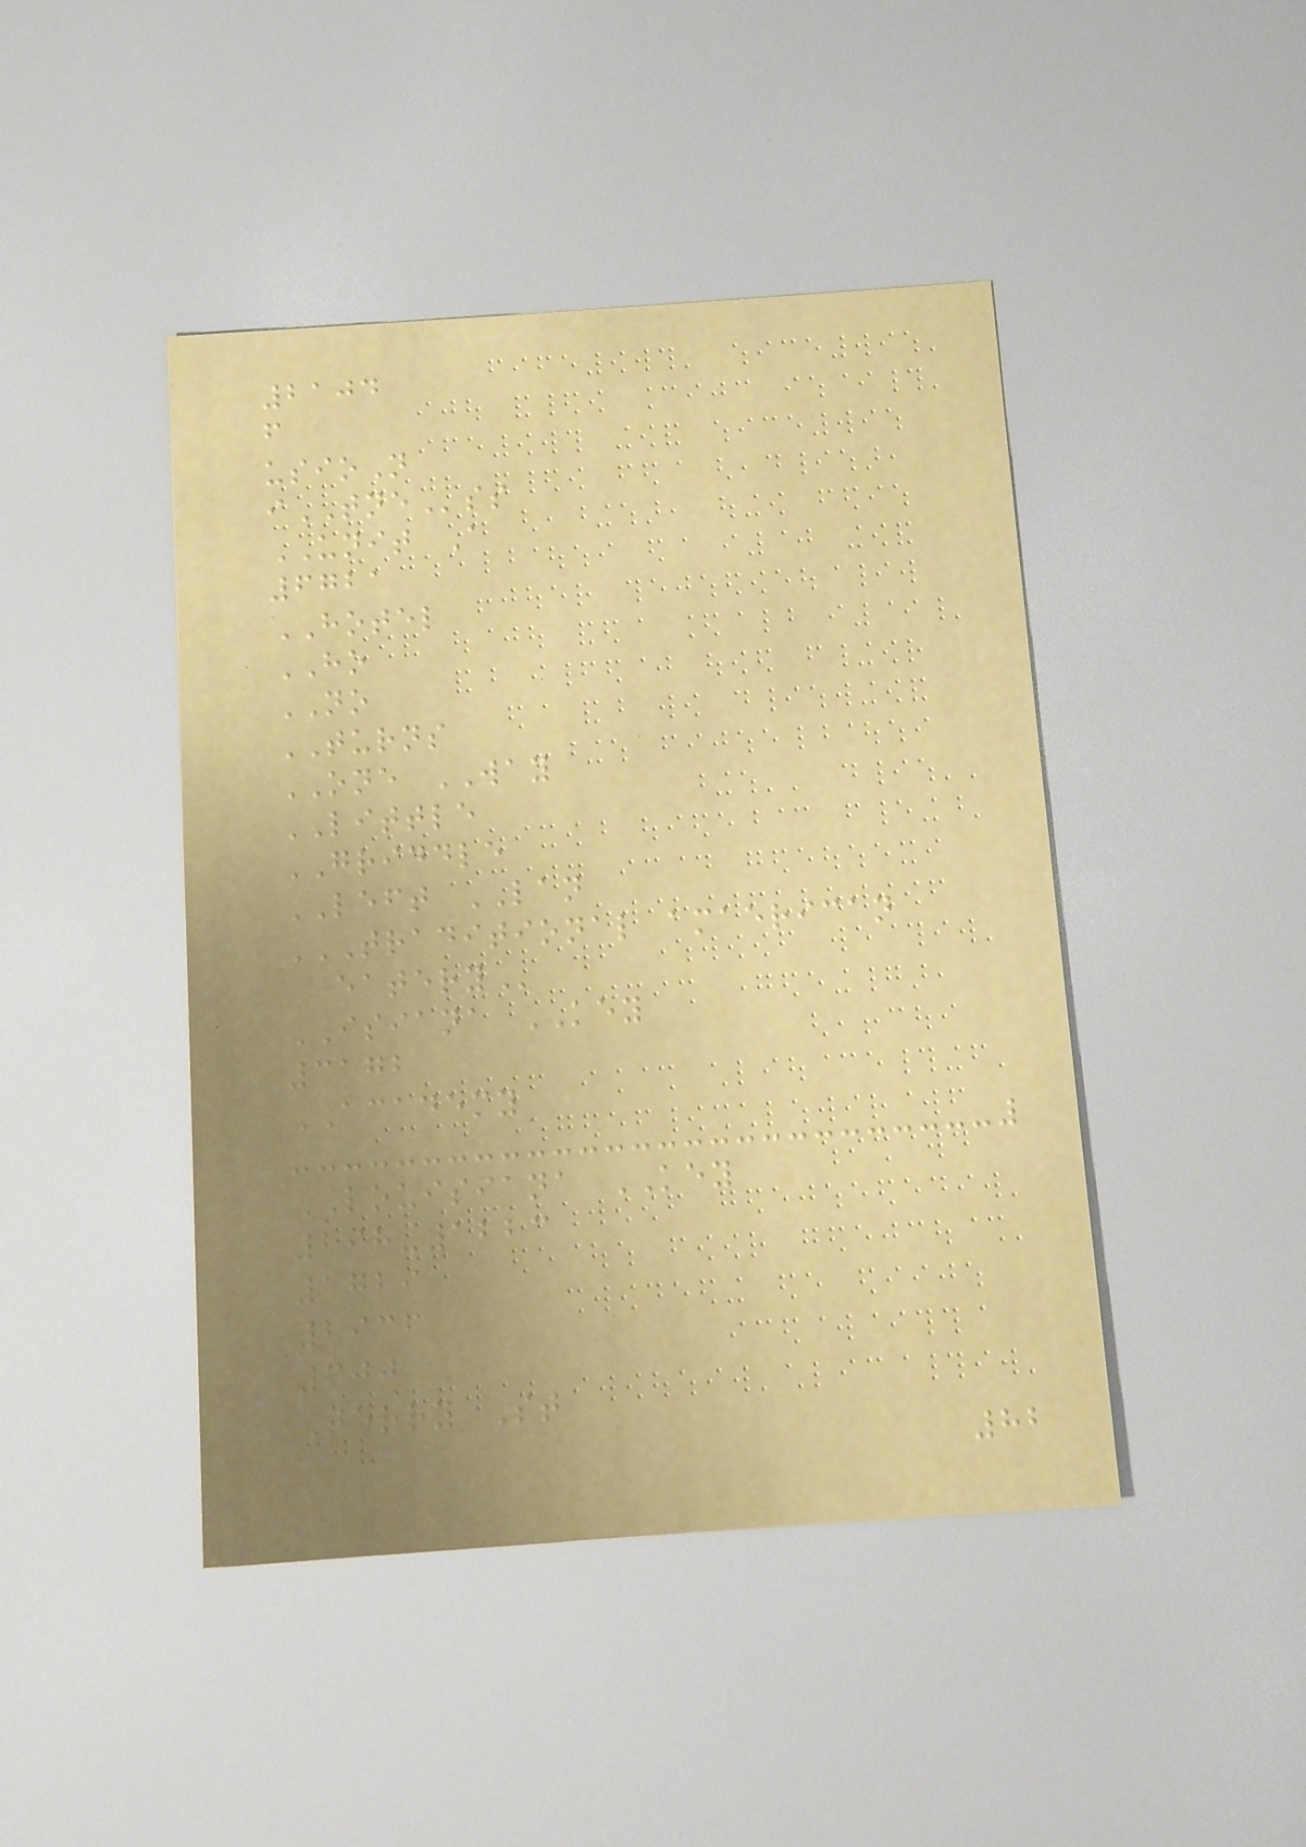2104
f
usioN
iTNEss
UNIT A
6721
HOTEL
HO
NO
TURNS
ONE WAY
LITTLE
GRIDDLE
LEFT LAN
TRADITIONAL AMAERICAN
EATERY
ISIANA KEY
3172
ACADEMY
LOUISIANA KEY
298-1223
1729
2936
300
Terry St
82
